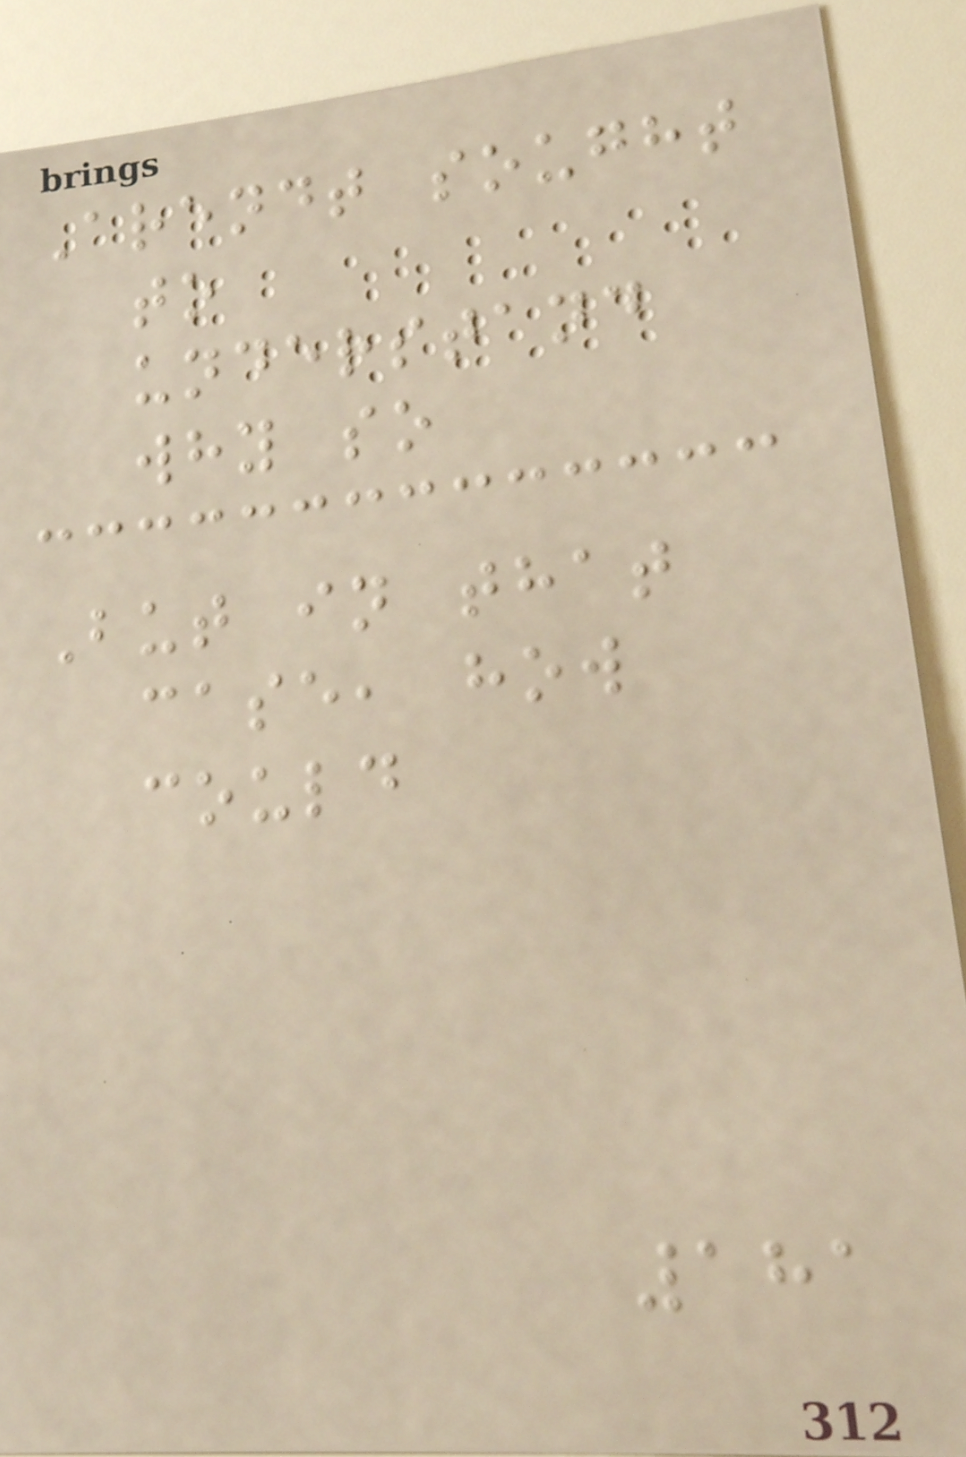Arendt sought
to
understand
why so
But in that
case, how
could
181
